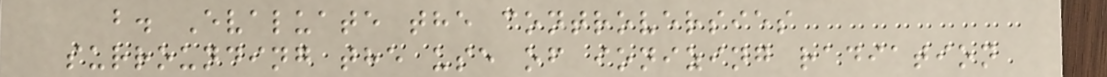b. Evaluate the controversies
surrounding the use of ionizing radiation
